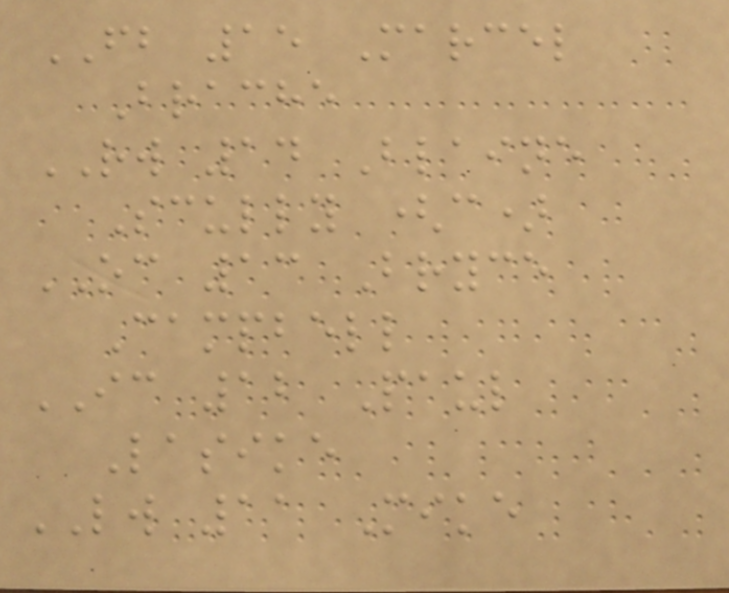FB 15 Marcel
Brache
RW 14 Blaine
Scully (c)
OC 13 Bryce
Campbell
IC 12 Paul
Lasike
LW 11 Mike
